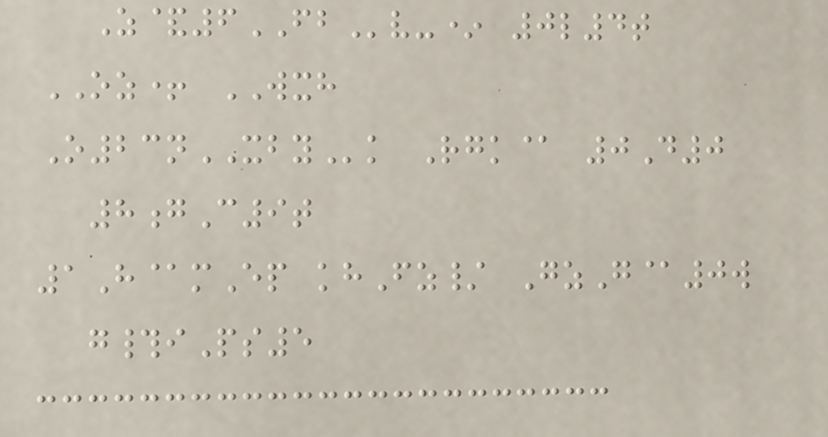Z&6FBv-* 0l4t
OZ+ WXH
O23nXBYk Rgk@ 0D0
8gC9t
1H@mEp khFz/ GzG@0w
g#iPs5
